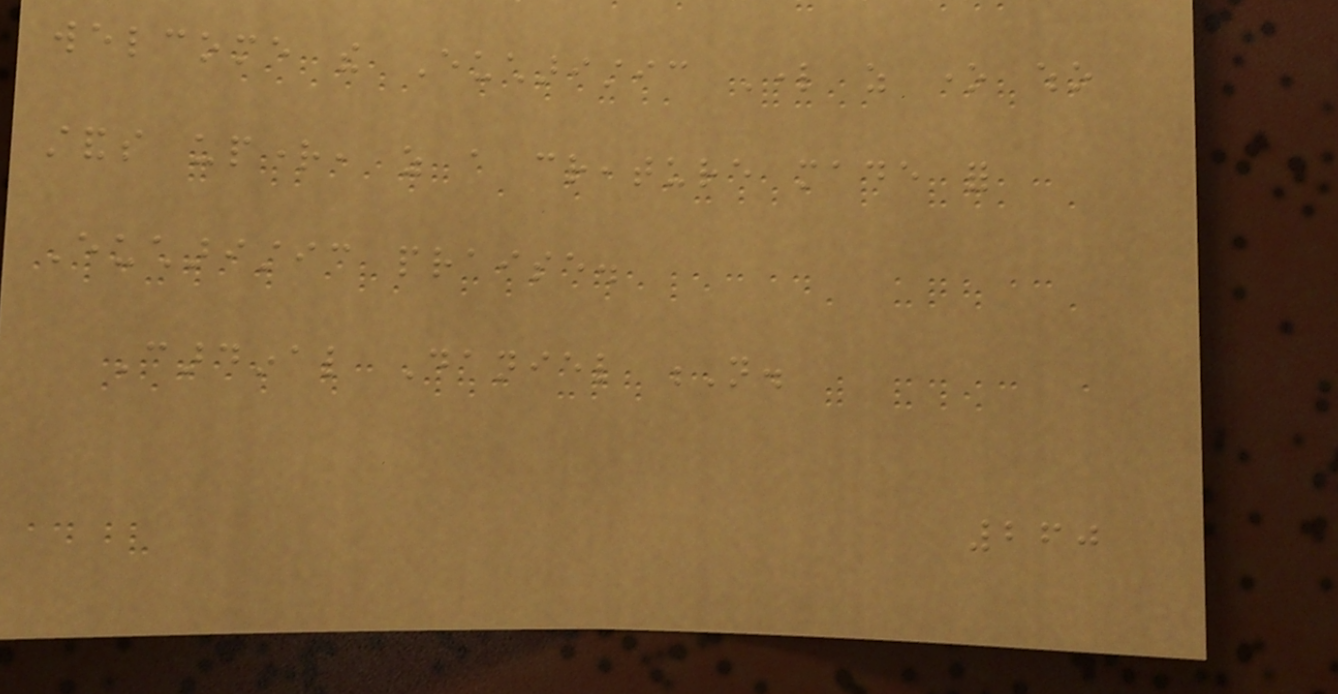welcome the Eucharistic Lord as one who
stands upright, as a creature made for
Eucharistic praise.
Cardinal Daniel N.
260
